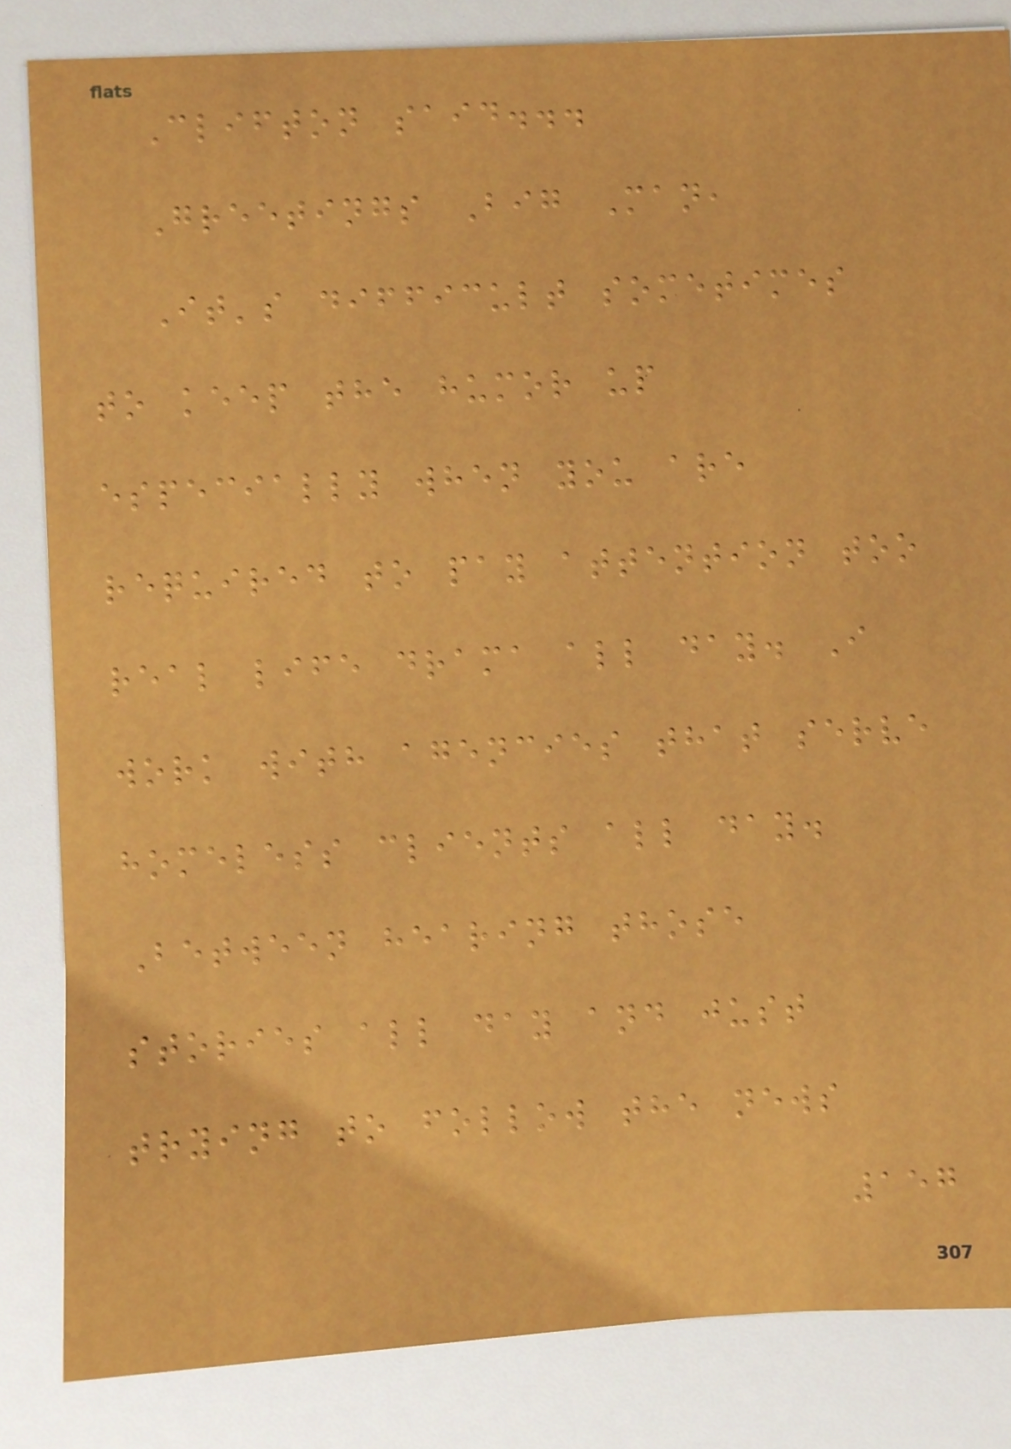Clifton said...
Greetings Big Man,
It's difficult sometimes
to keep the humor up
especially when you are
required to pay attention too
real life drama all day. I
work with agencies that serve
homeless clients all day.
Between hearing those
stories all day and just
trying to follow the news
157
